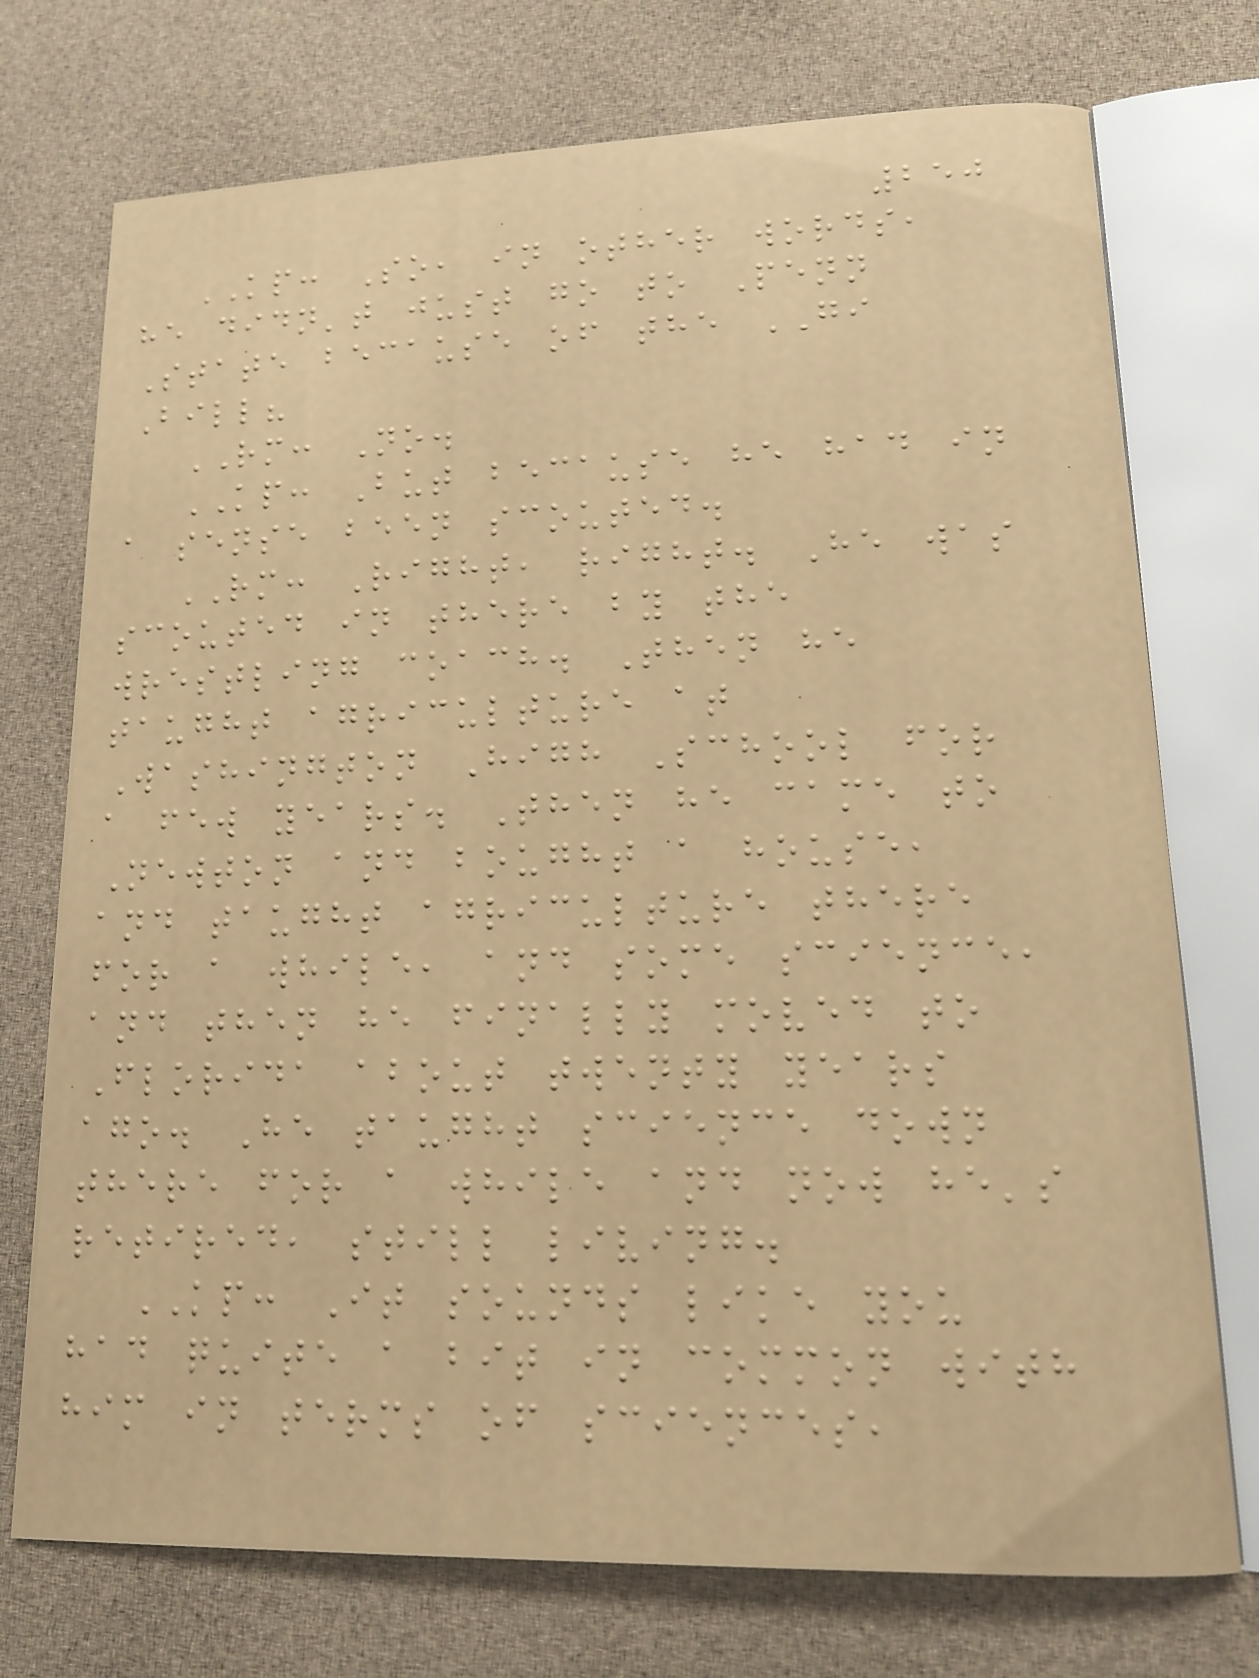250
KP: So, in other words,
he didn't just go to Penn
State because of the GI
Bill?
RM: No.
KP: But because he had in
a sense been scouted.
RM: Right, right. He was
scouted in there by the
wrestling coach. Then he
taught agriculture at
Washington High School for
a few years. Then he came to
Newton and bought a house,
and taught agriculture there
for a while, and some science,
and then he finally moved to
Florida about twenty years
ago. He taught science down
there for a while and now he's
retired, still living.
KP: It sounds like you
had quite a bit in common with
him in terms of sciences,
